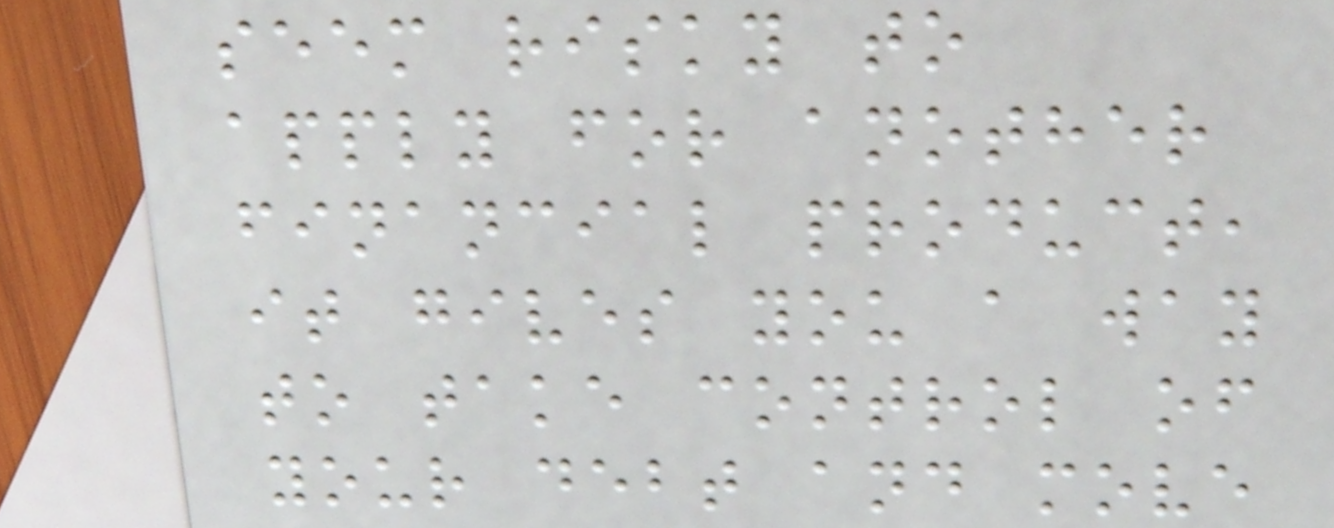seem risky to
apply for another
financial product,
it gives you a way
to take control of
your debt and move
